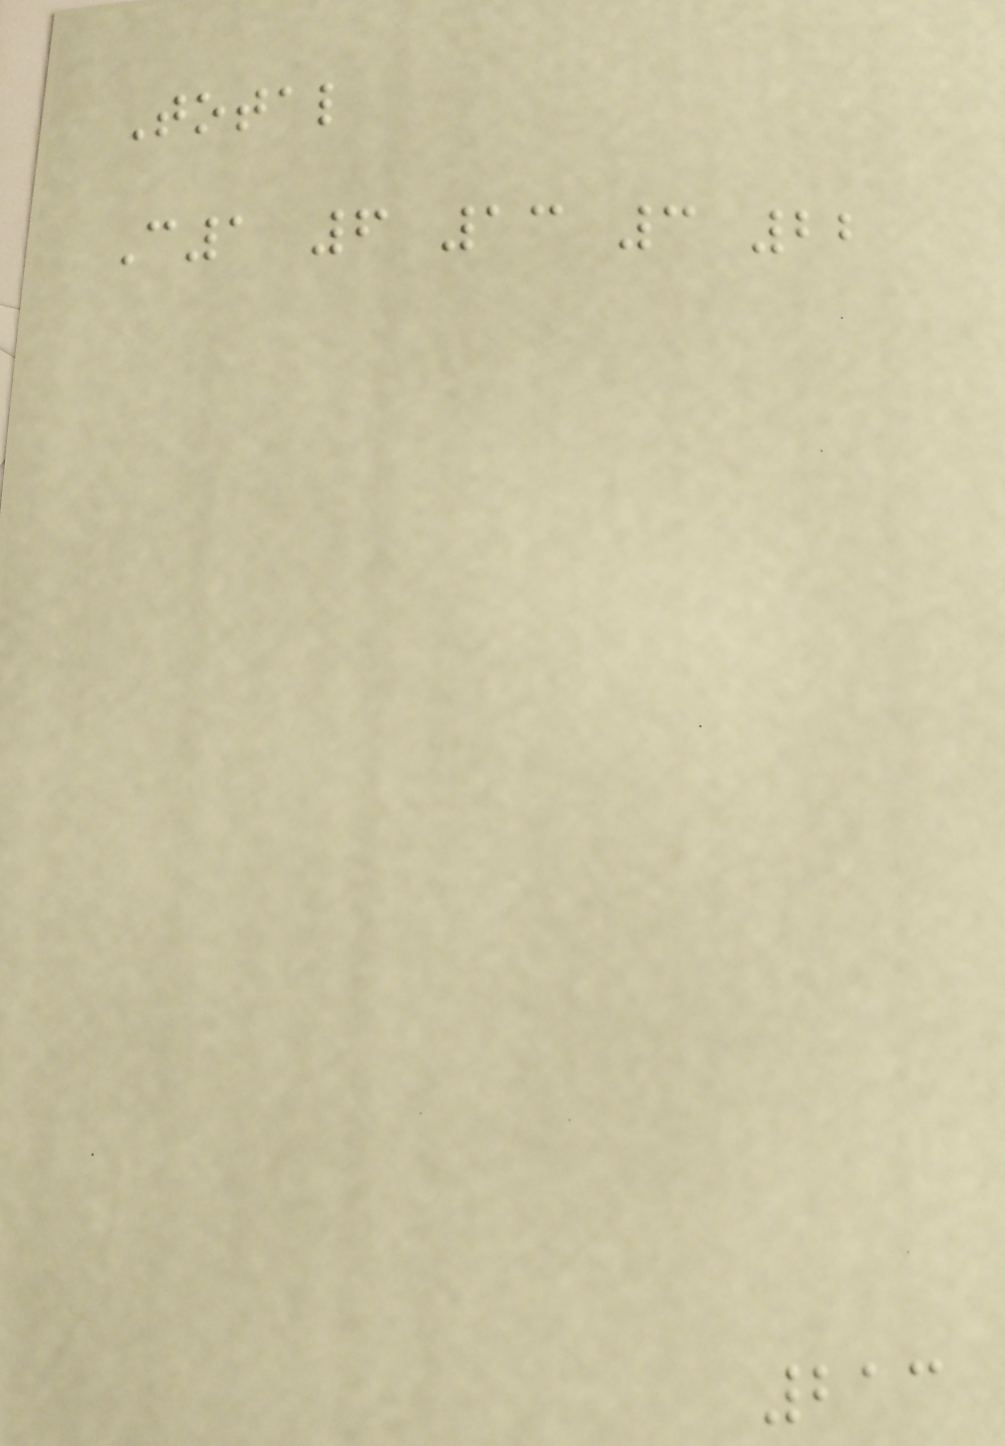Total
C1 6 13 3 22
213
